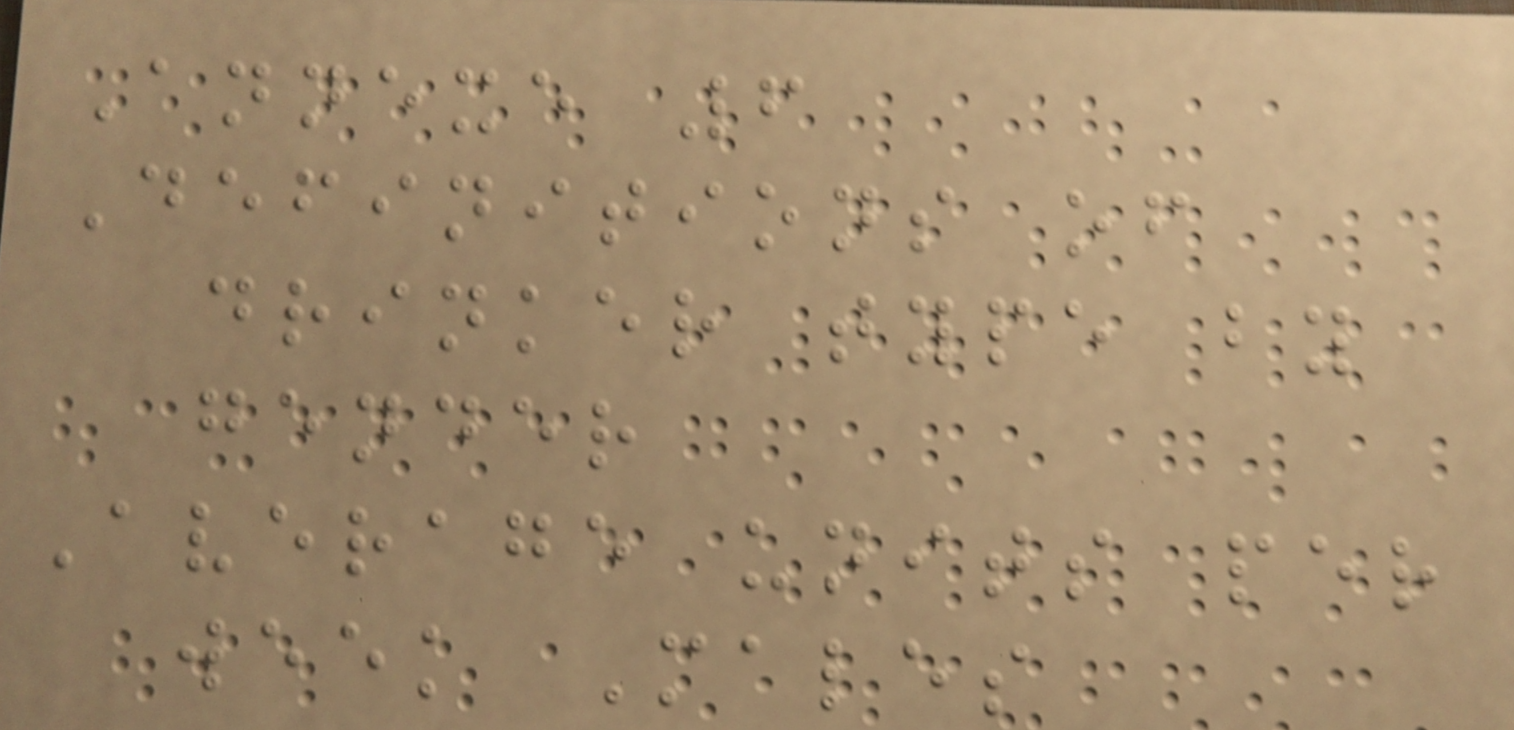Annexe 6
Definitions of
drinker type by
gender
Average units per
week Males
